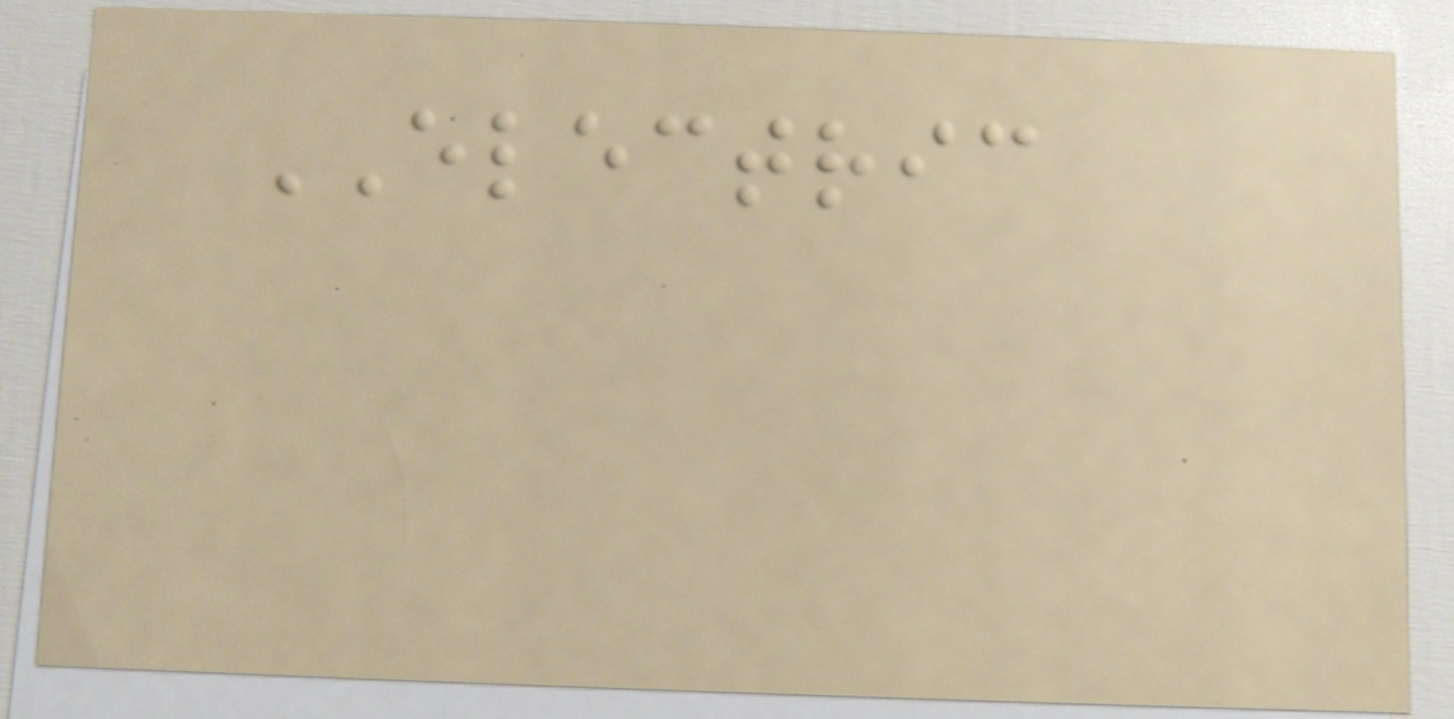ELECTRIC
